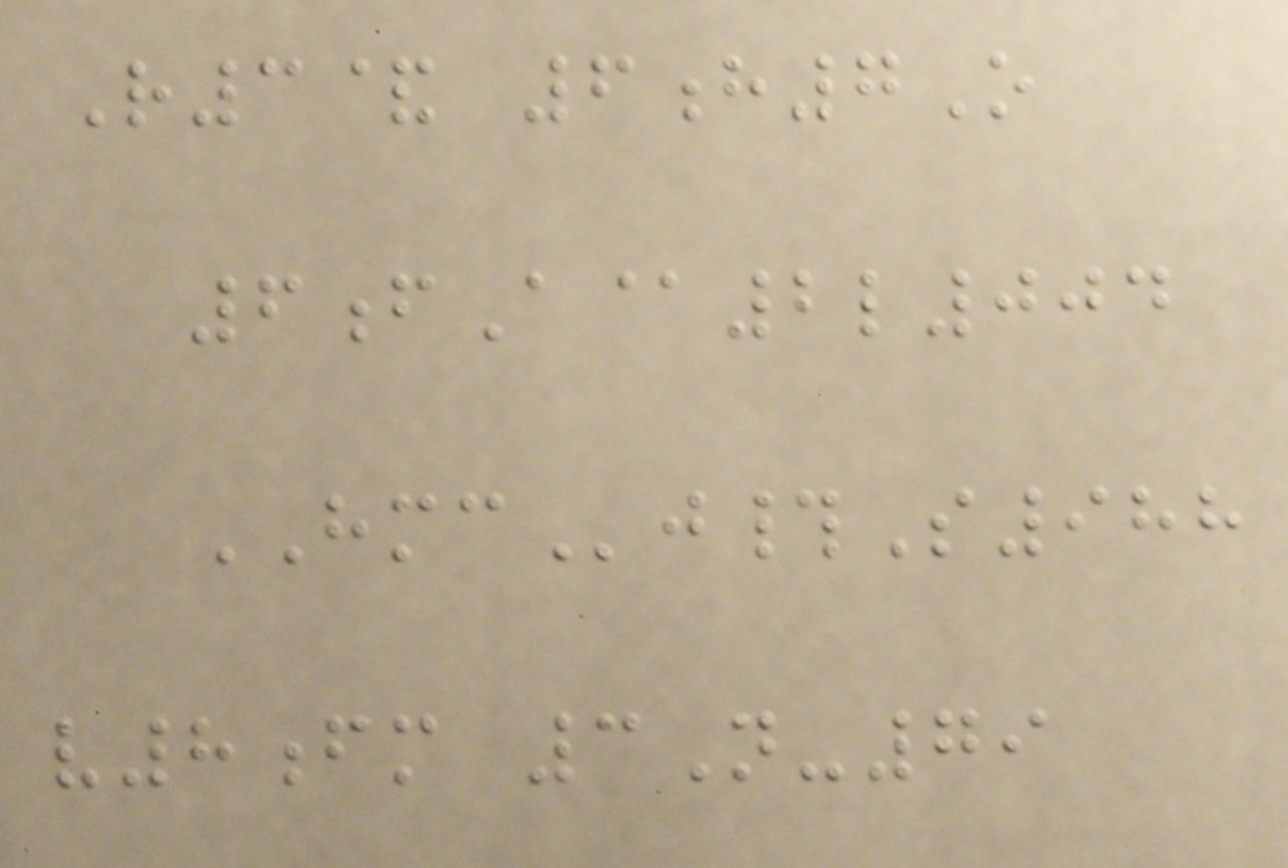R3& 6h7O
6fA@2l004
HMCj#S988
v8fm 3N-79
